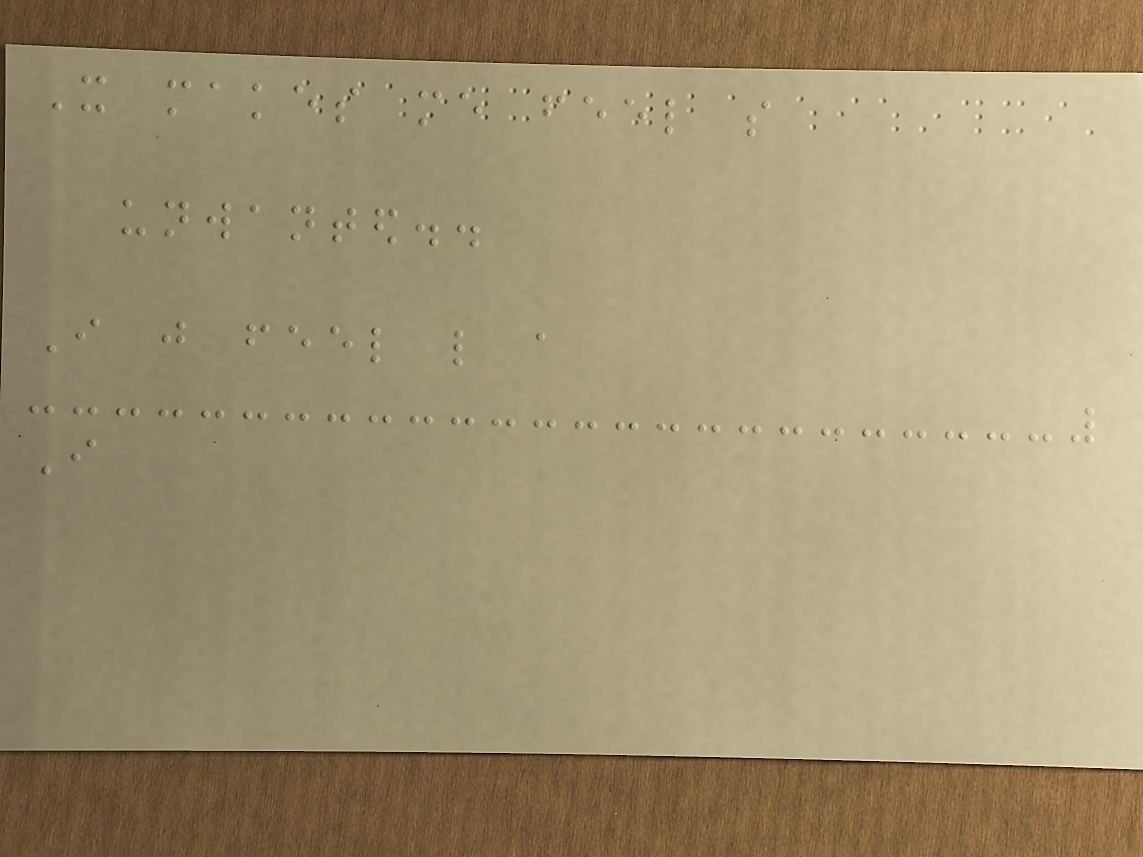It makes me feel so
unwanted..
I just feel like a
I
